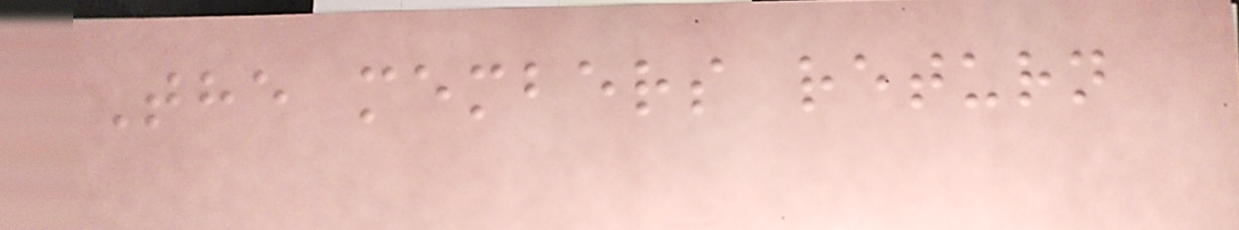The members return
